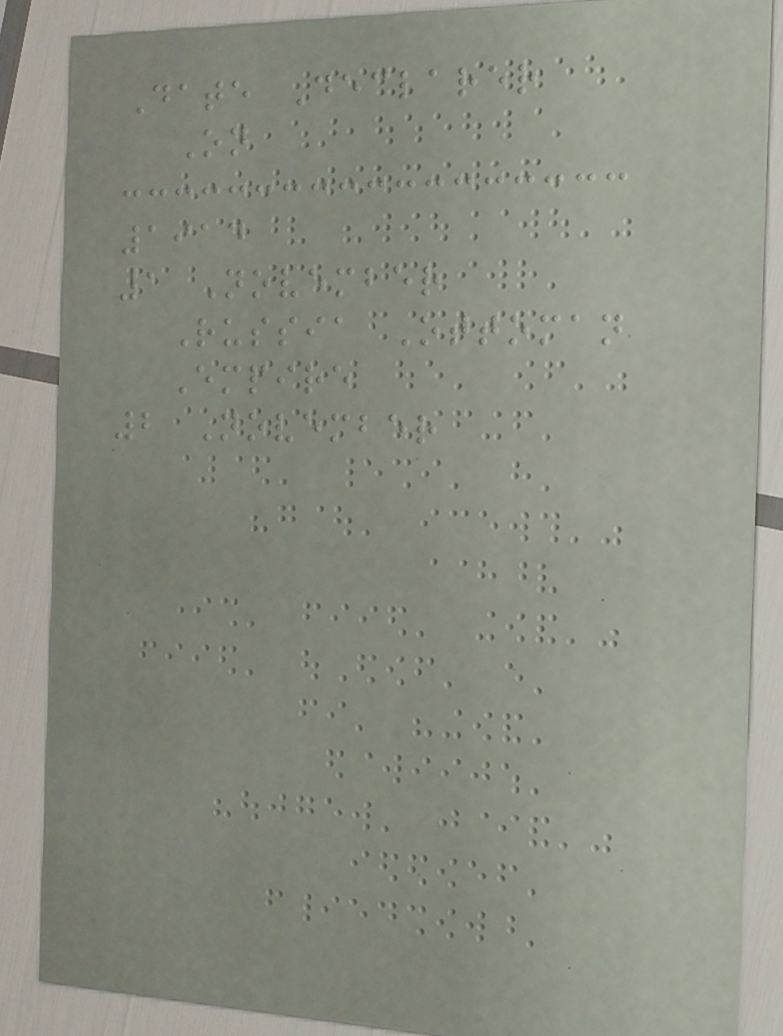Date Declarer
On
1914
1 November
Russia Ottoman
Empire
2 November
